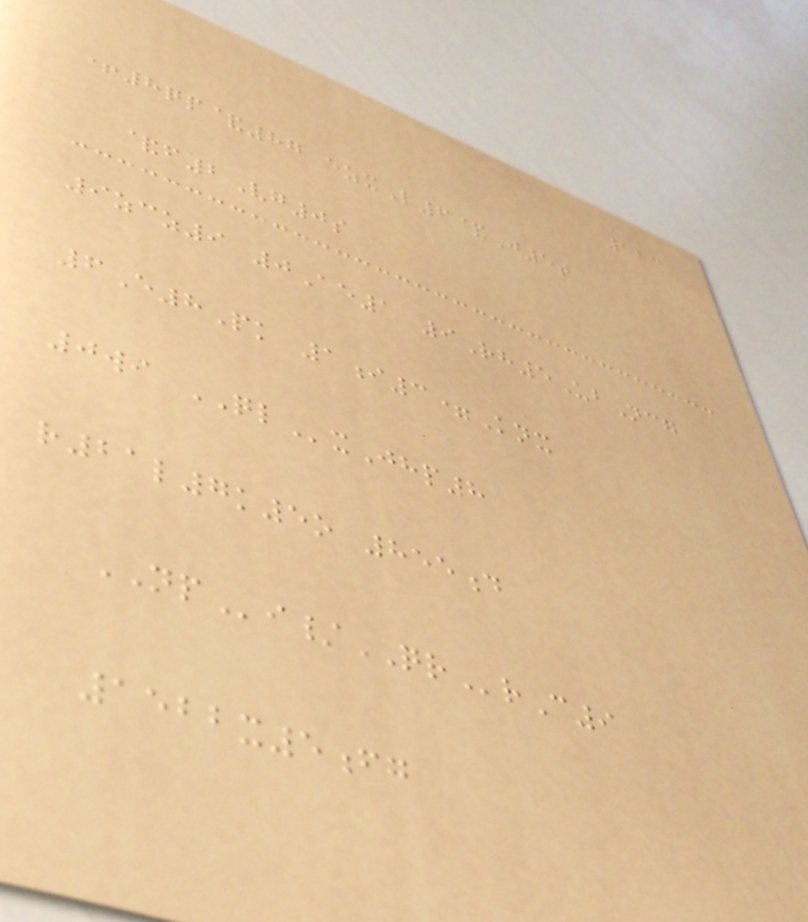123
+8qp&87 ezxL6&J5t
&f2Vg0s
9zcz9 0Ae1 9Rh5UbNcg
6E8Pk 1i3=Knx
0wi QLxJhp8
r21l7k5o 855d
NPi/QRrC9
1522x5fg
